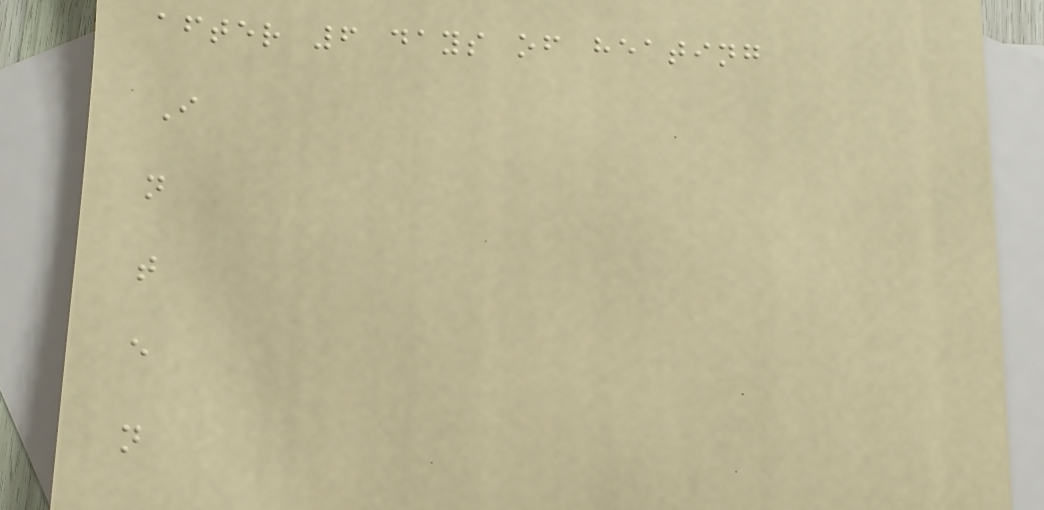after 6 days of heating
I
n
t
e
n
